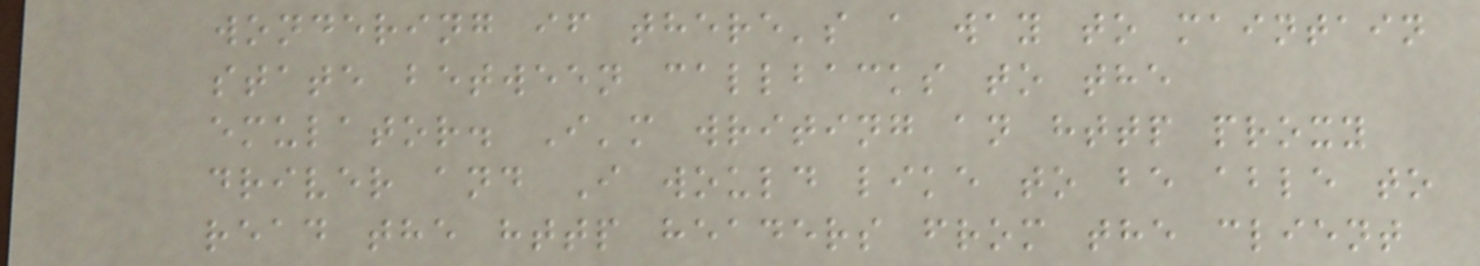wondering if there's a way to maintain
state between callbacks to the
emulator. I'm writing an http proxy
driver and I would like to be able to
read the http headers from the client
